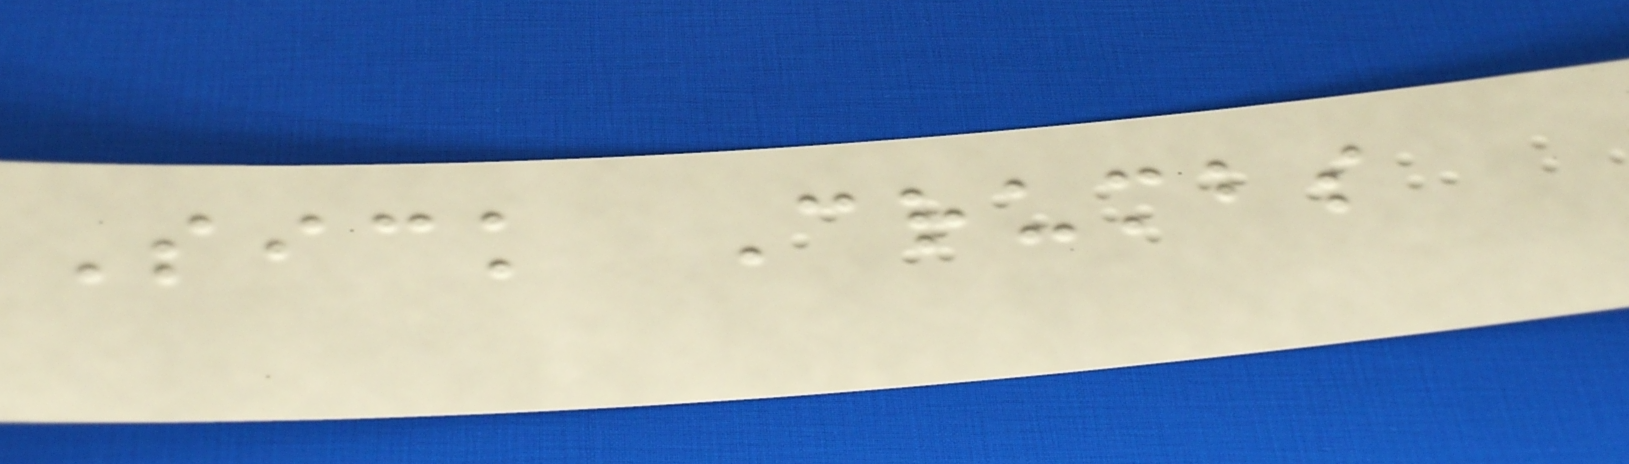Sick Crumbs
